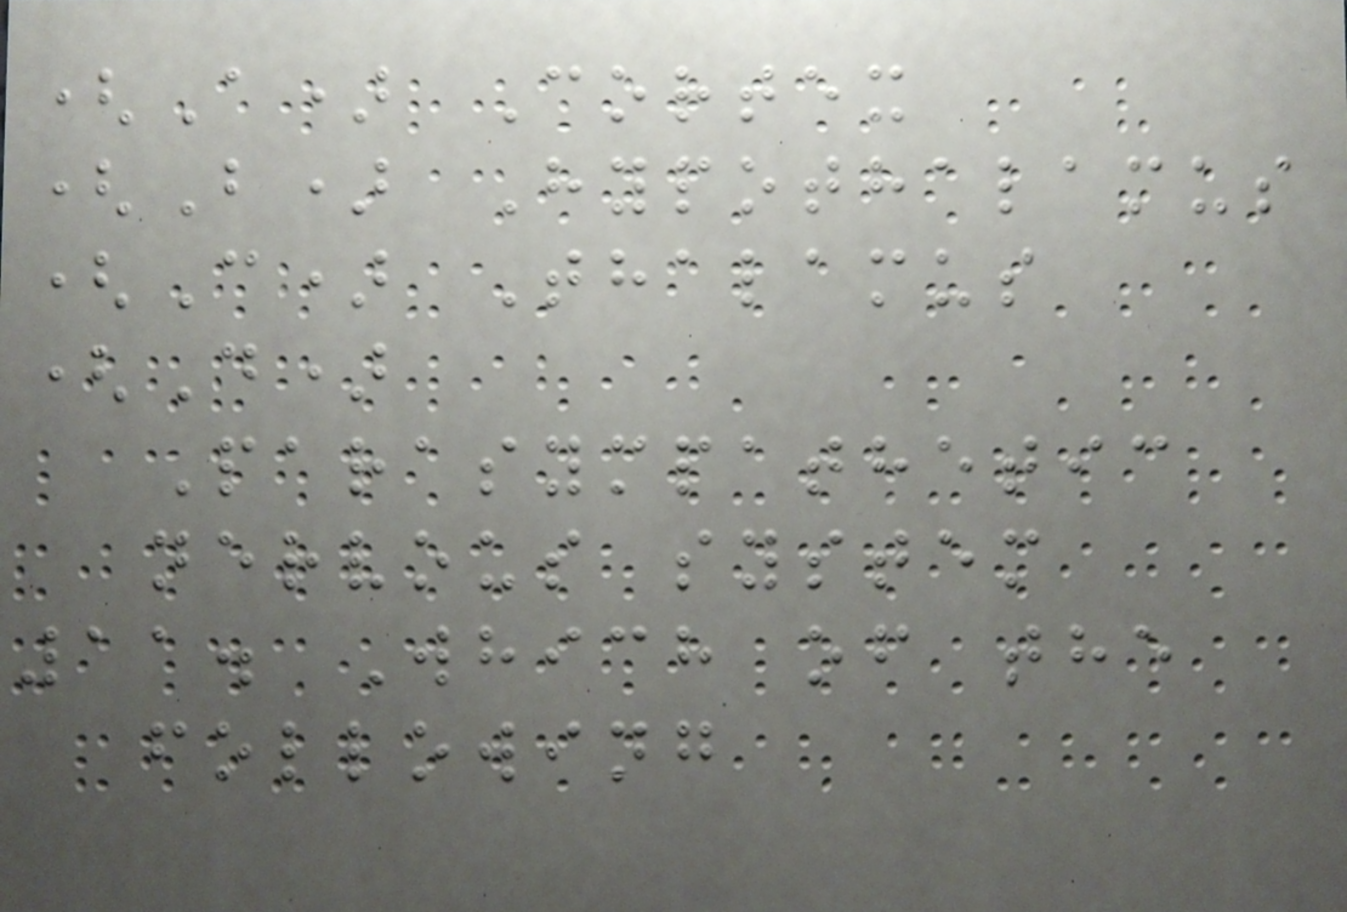(A) Cortex
(B) Hypothalamus
(C) Thalamus
(D)
Parasympathetic
nervous system
11. Which of the
following
